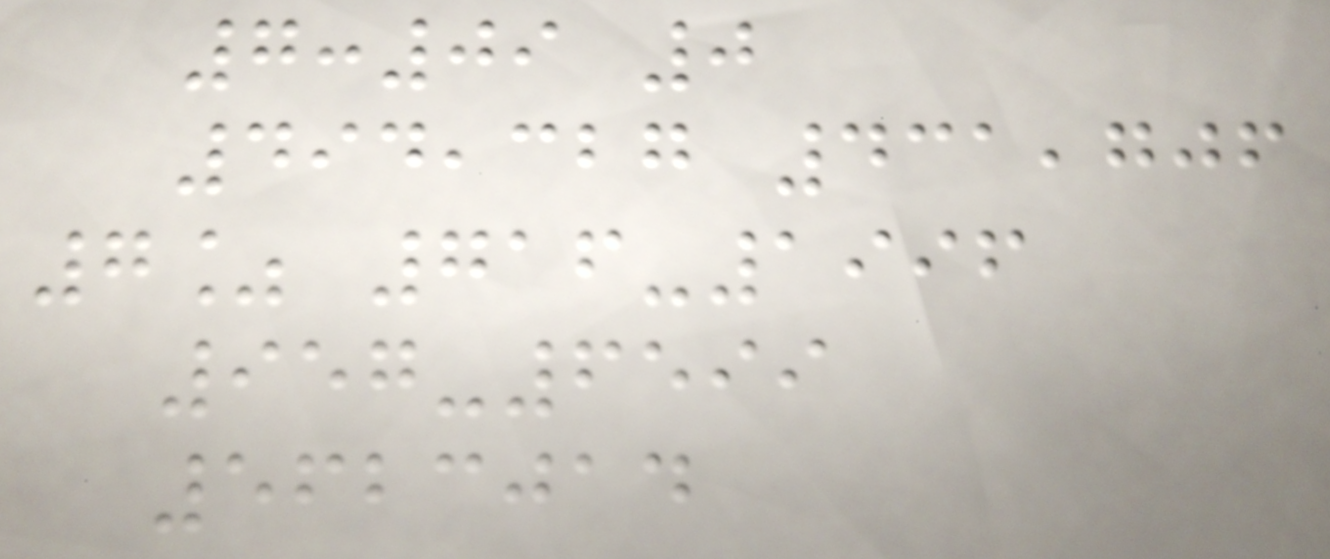7:09 0
494,327 431,706
7% 716-1996
957-6599
5623014
